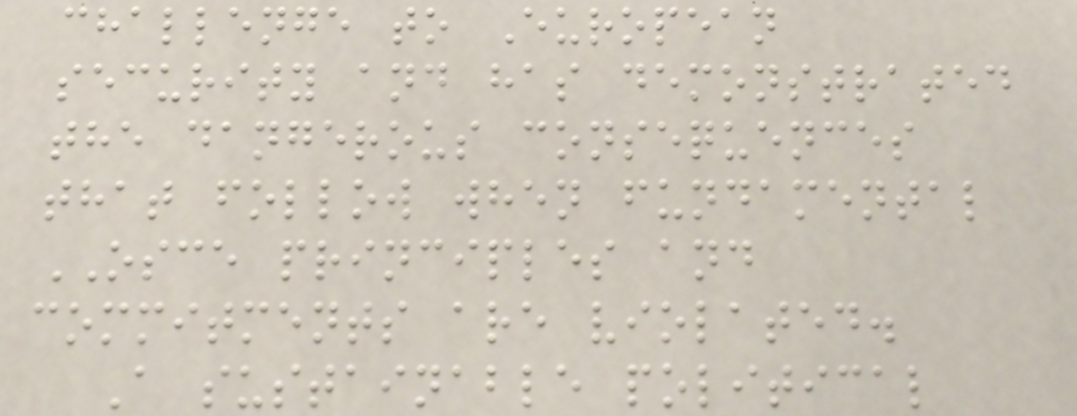challenge to European
security and has demonstrated
the dangerous consequences
that follow when fundamental
OSCE principles and
commitments are violated.
A sustainable political
